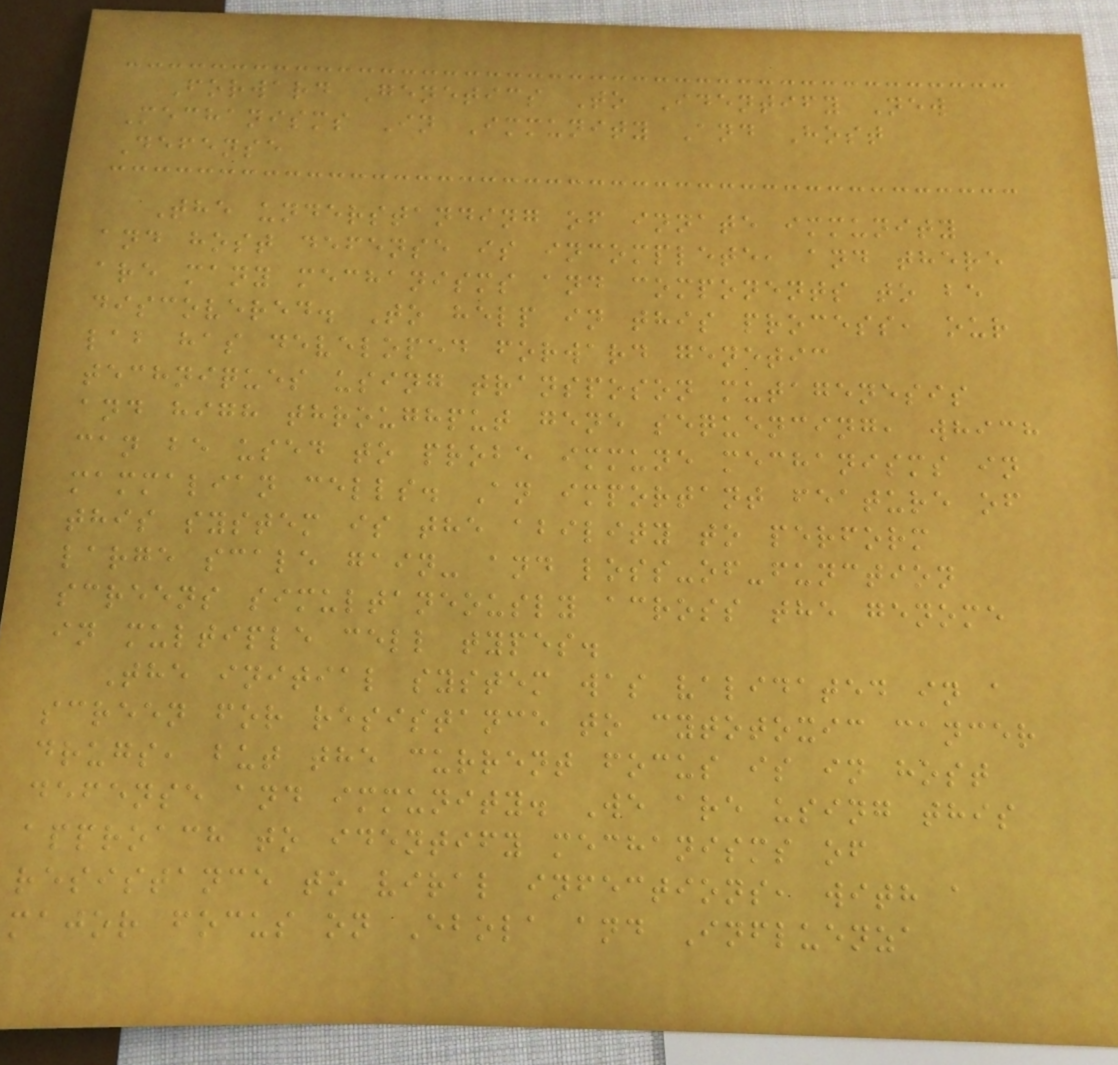Forward Genetics To Identify New
Mechanisms In Immunity And Host
Defense
The understanding of innate immunity
and host defense is incomplete, and there
are many mechanisms and components to be
discovered. To help in this process, our
lab has developed forward genetic
techniques using transposon mutagenesis
and high throughput gene sequencing, which
can be used to probe immune mechanisms in
mammalian cells. An important feature of
this system is the ability to perform
large scale gain- and loss-of-function
screens simultaneously across the genome
in multiple cell types.
The initial system was validated in a
screen for resistance to cytotoxic cancer
drugs, but the current focus is in host
defense and immunity. We are using this
approach to identify mechanisms of
resistance to viral infections, with a
major focus on Ebola and Influenza
